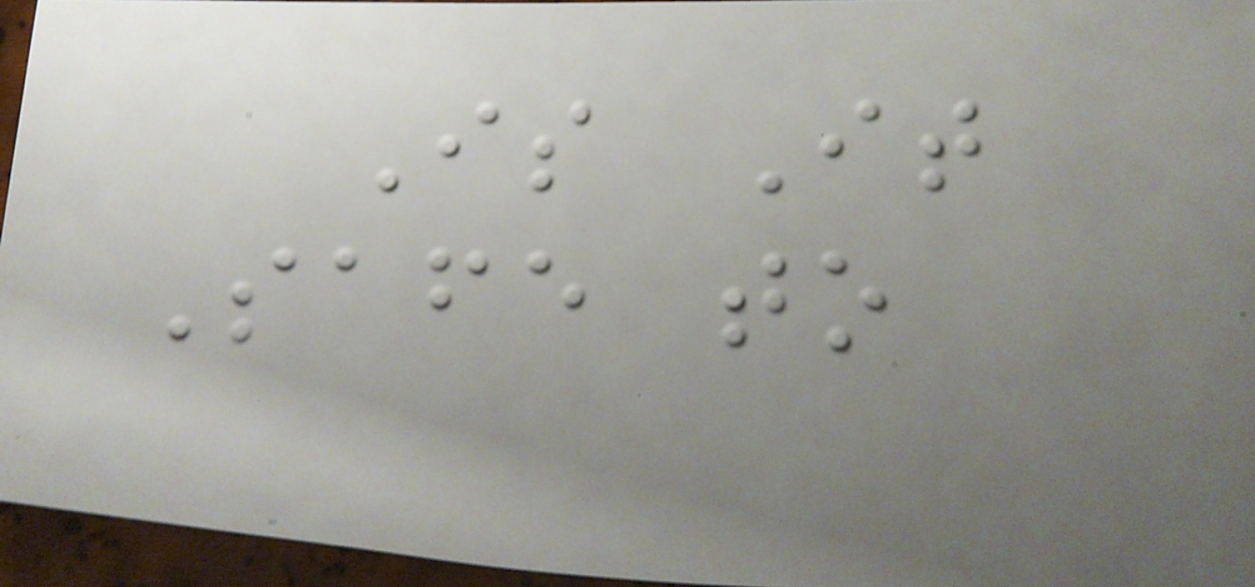Is It
Safe to
